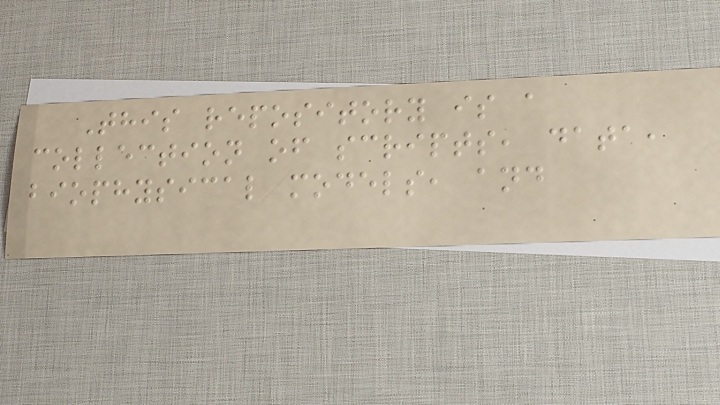This repository is a
collection of scripts, data,
biophysical models, and
